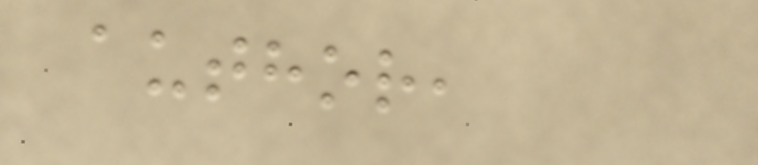author,
